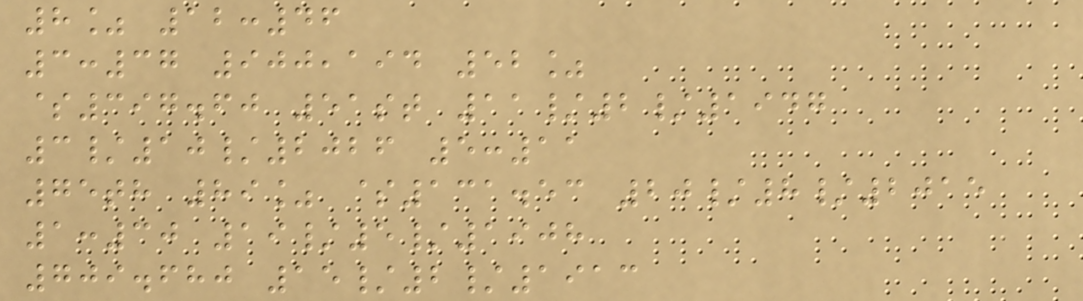8% 12:46
3:37 900,194 52%
$397.60 51st 11/2/1947
3/10/2026 5:11
75th 89% $131.53 20/8/2015
1:30 19/5/1908
709.680 15/2/1913
